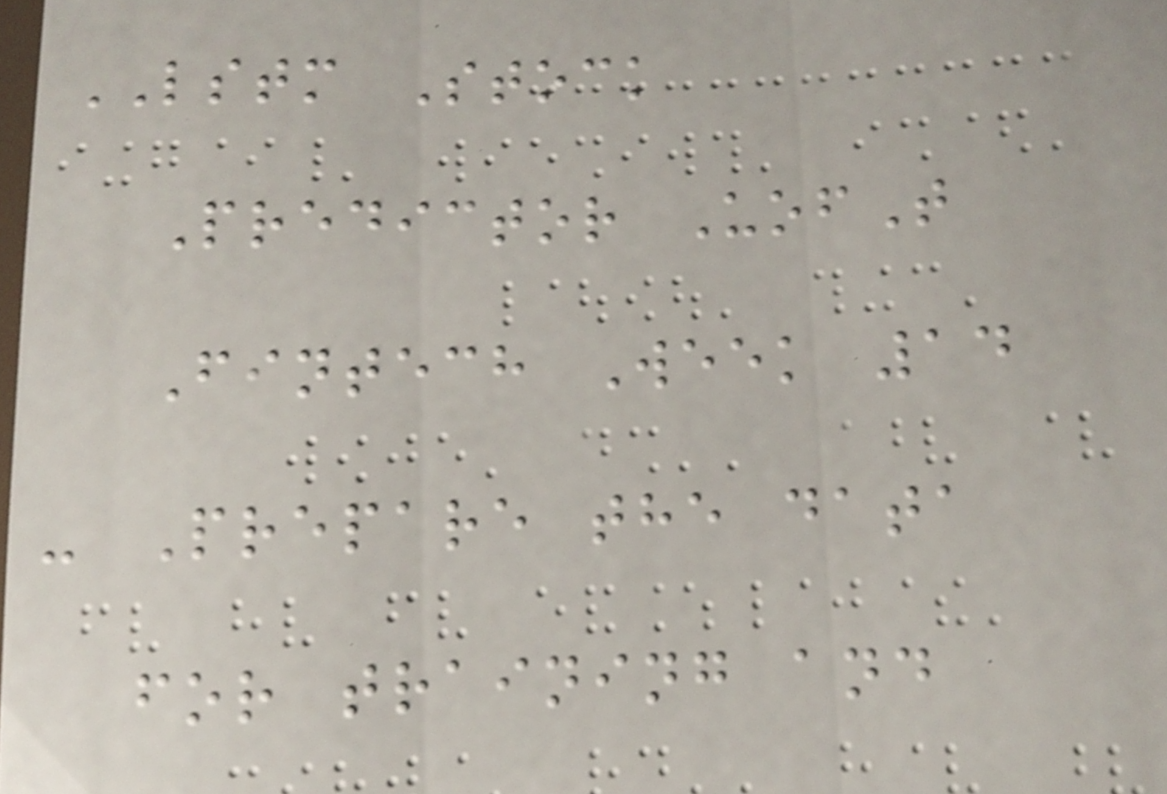LSTM Stock
Predictor UofT
Fintech Week 14
- Prepare the data
for training and
